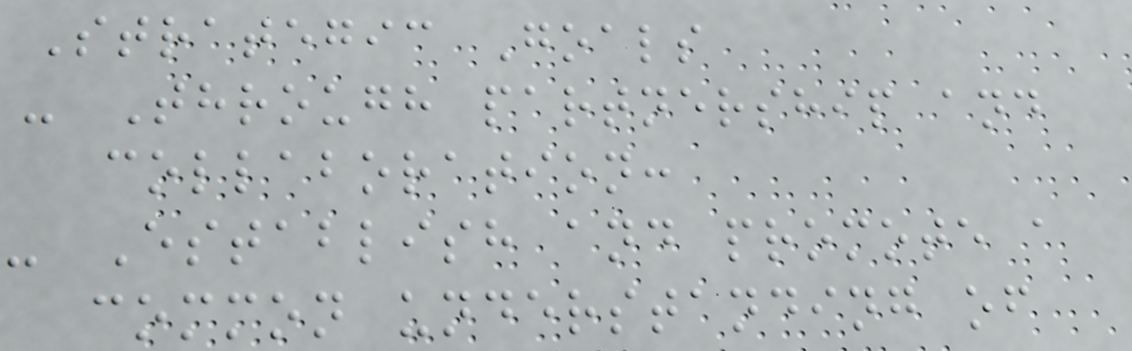Strategic Goals
- Through partnership and
collaboration:
- Establish and promote a
common understanding of
